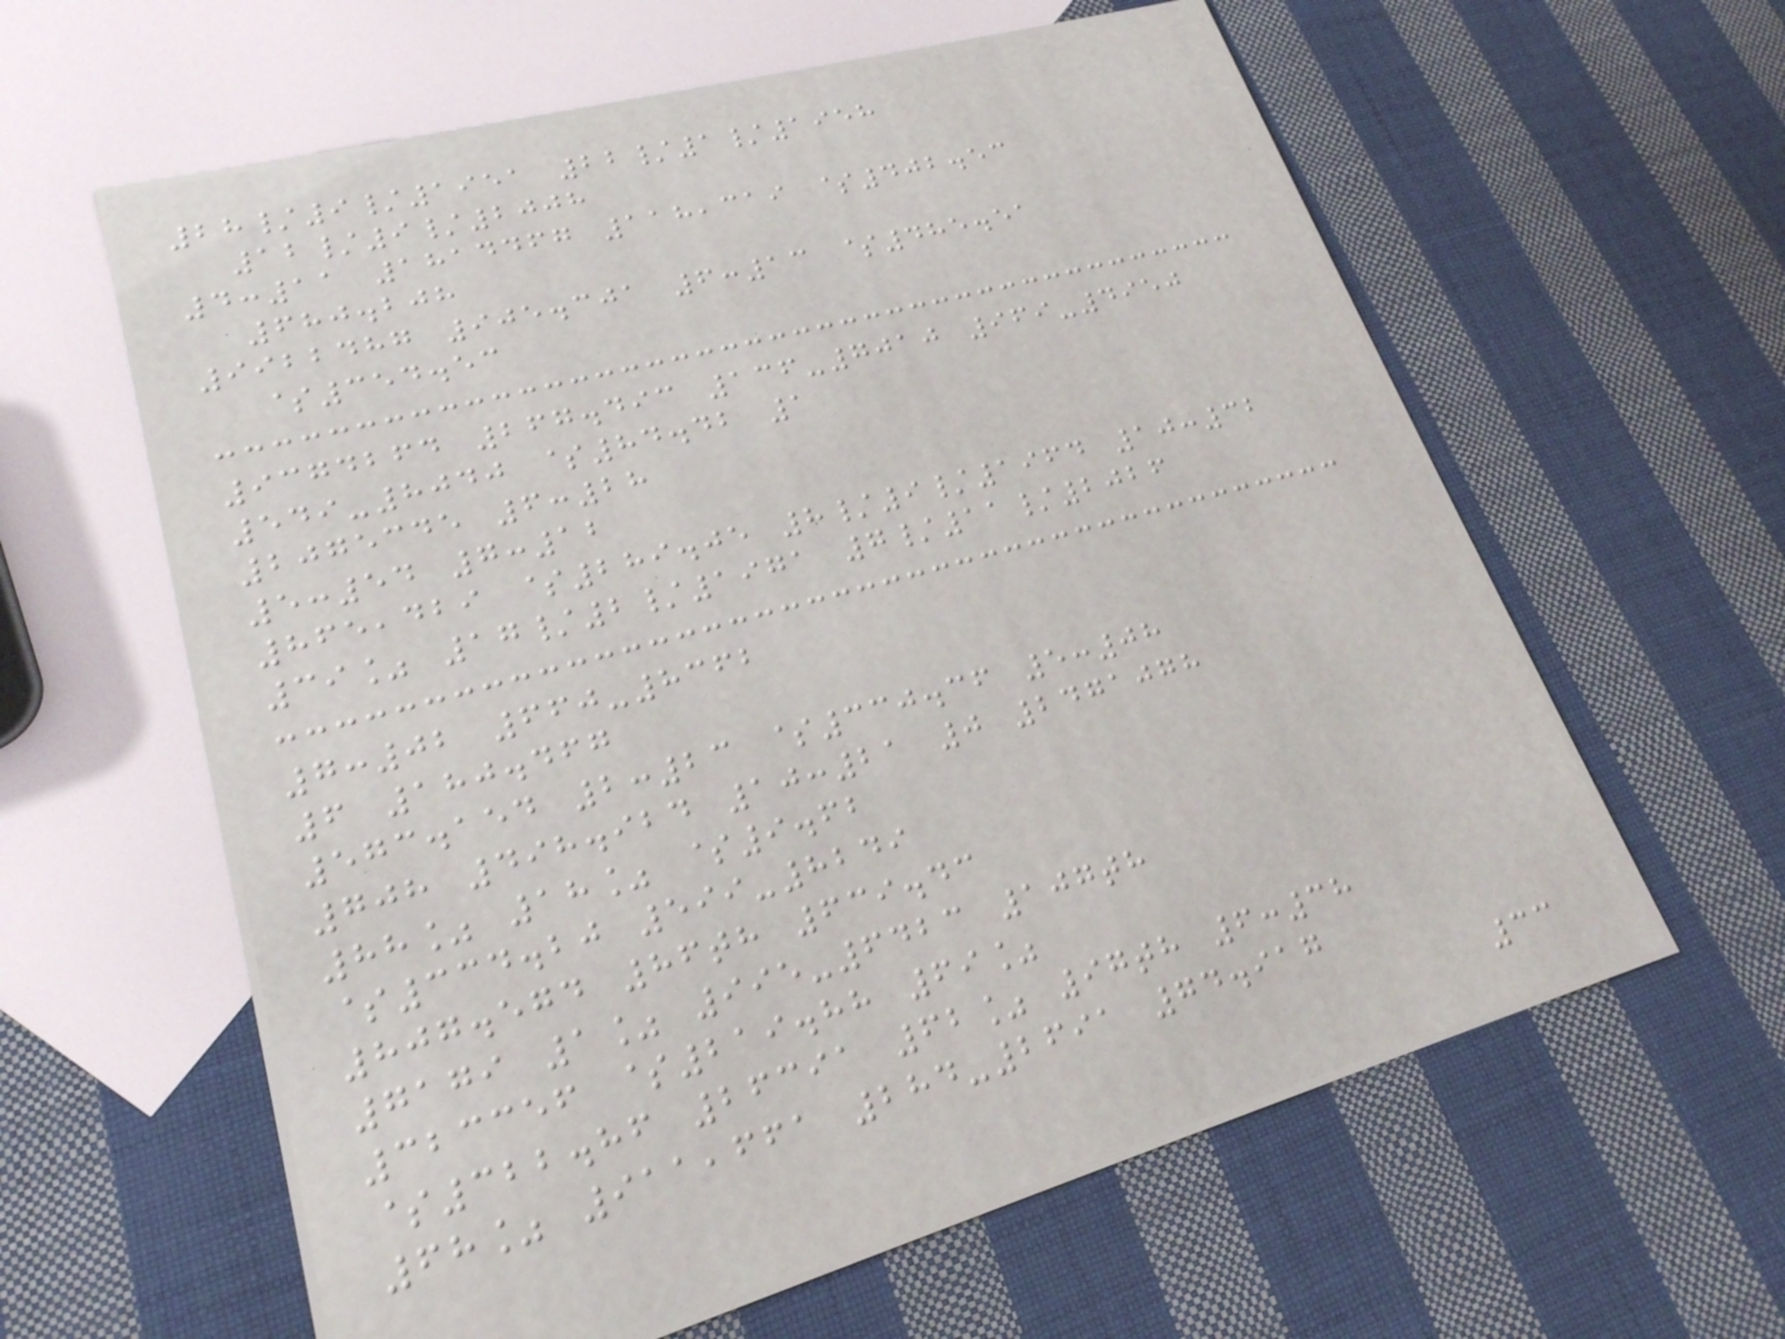28/9/1951 22/1/1958
12/9/2008
4:11 1814467 118,319 $402.53
680.208
9922487 905.301 6:13 $485.51
$354.53
9374264 267.493 136-7010 969-4950
549-8040 $84.42 1
2075345 6:28
5:54 7:12
865,429 $289.05 8/9/1964 10:32
39% 17/2/1971 7/11/2026
7:02 660-8362
6 180.467
573.154 2:23 $330.36 5:08
708 498.924 10:21 0 2471078
88% 18% $9.62
$334.20 599-8249
807.574 86th 639.43
7179 1% 995-6423 107th
323356 $219.88 69%
$322.86 26391 62% 97th 6:38
68% 911,661 284-2691 74.917
33
